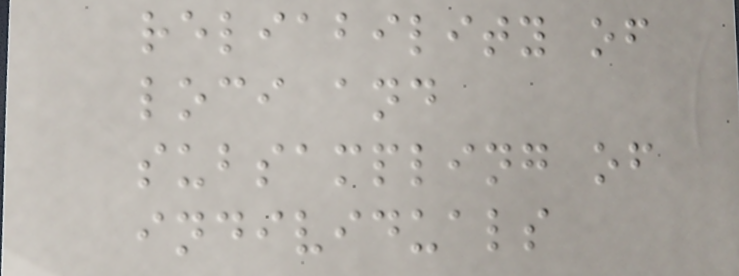reliability of
loci and
subsampling of
individuals
